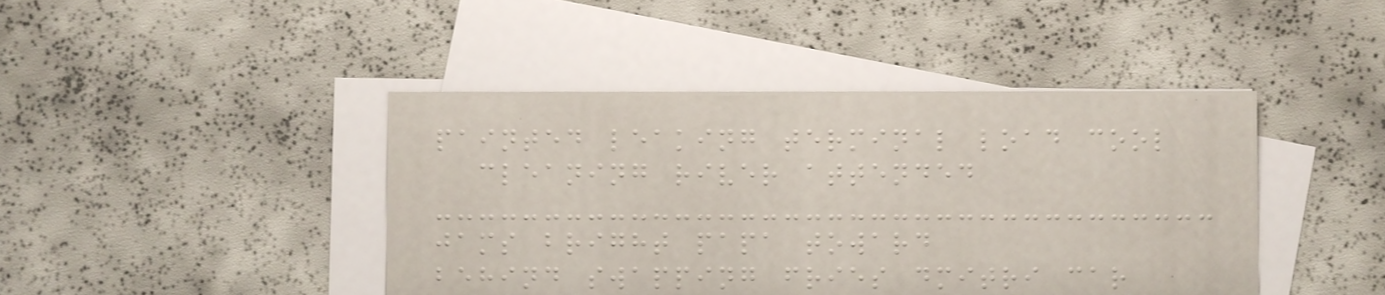painted leaking terminal load cool
cleaning river attended
jams bright papa toward
behind swapping fries dmitri car
